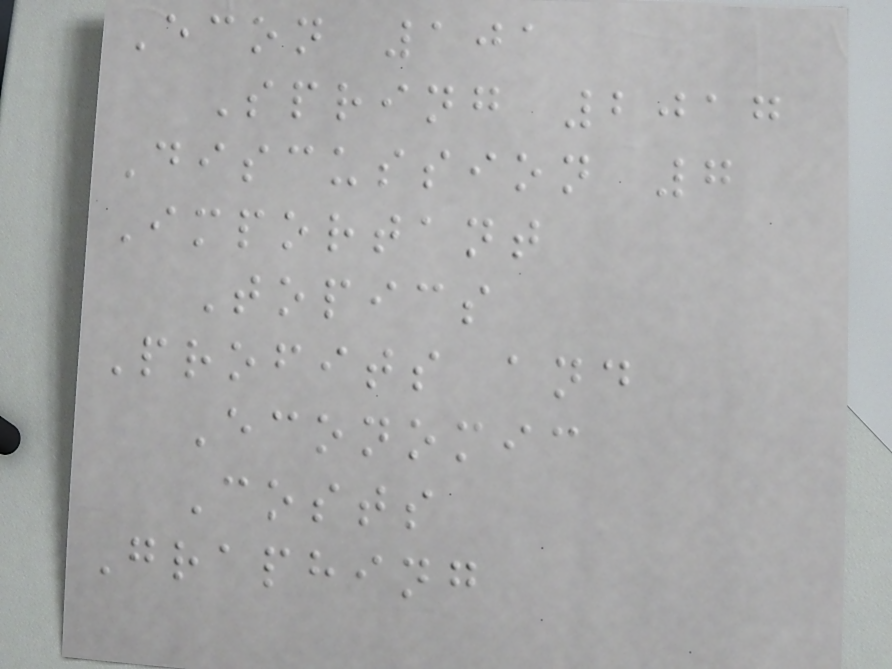Econ 101
Spring 2017
Discussion 7
Important
Topics
Profits and
Economic
Costs
Graphing
